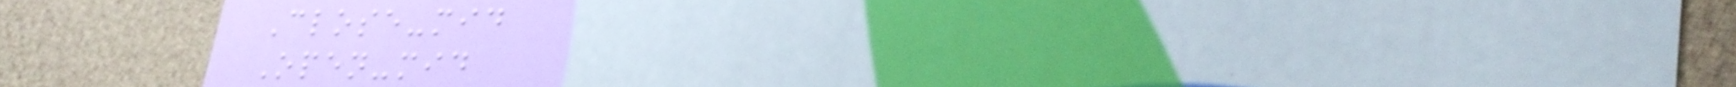Close-mid
Open-mid
